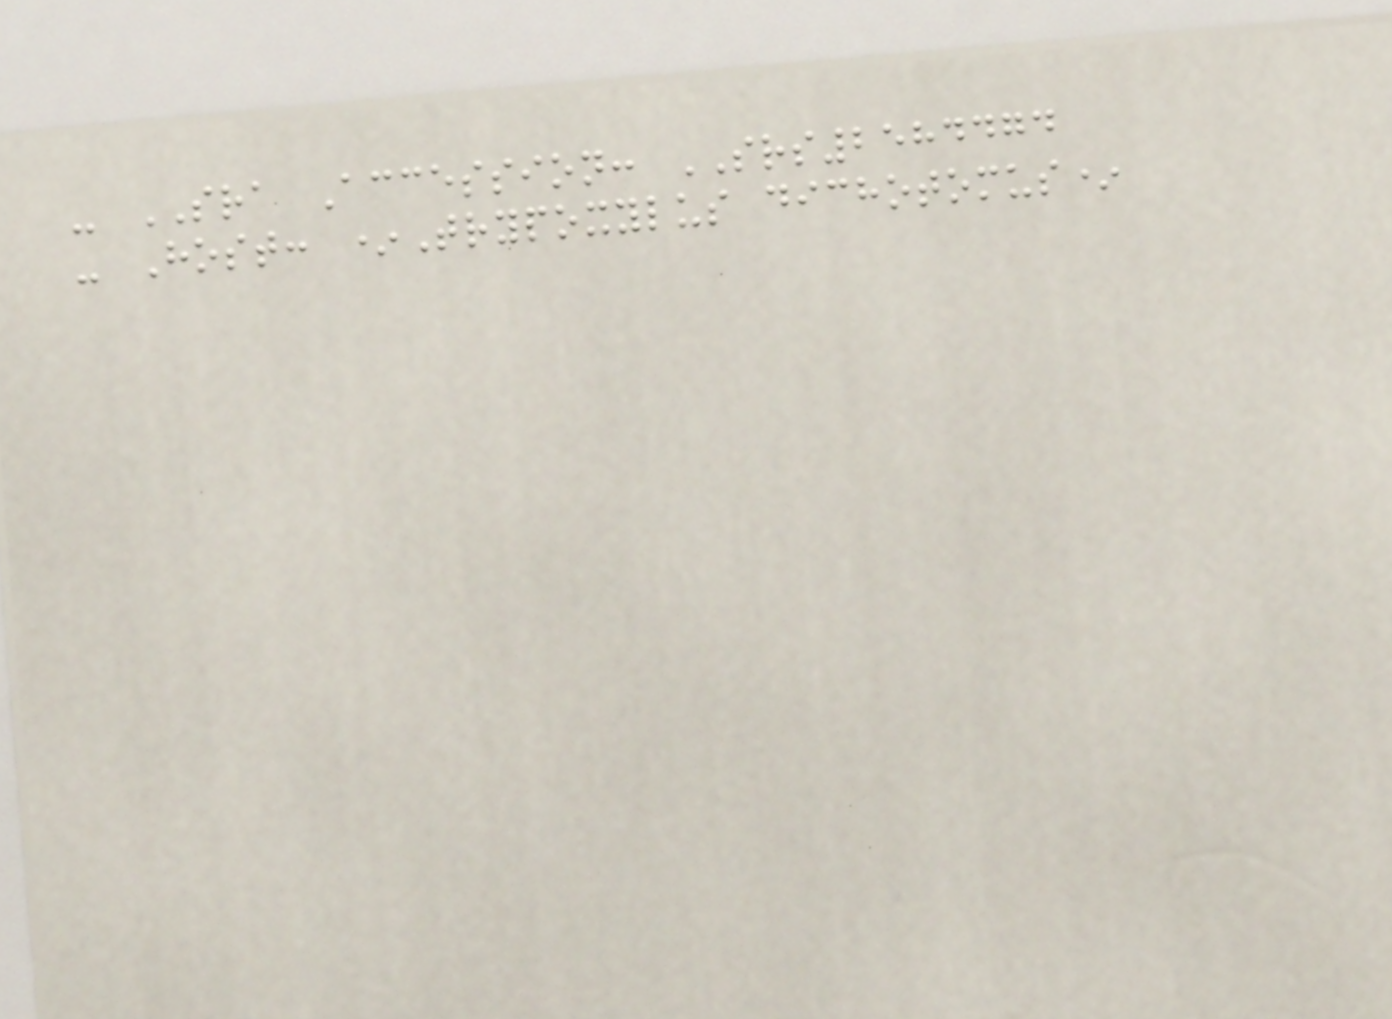- SRA Accession: SRS2584474
- Host: *Trypoxylus dichotomus*
